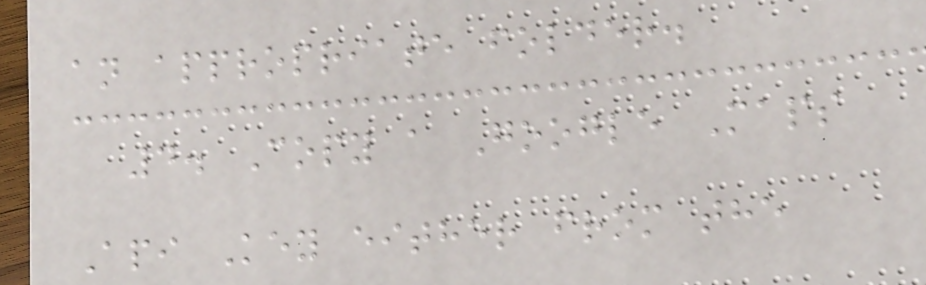an appropriate folder.
4. Copy a Google Maps
Api Key either from the
